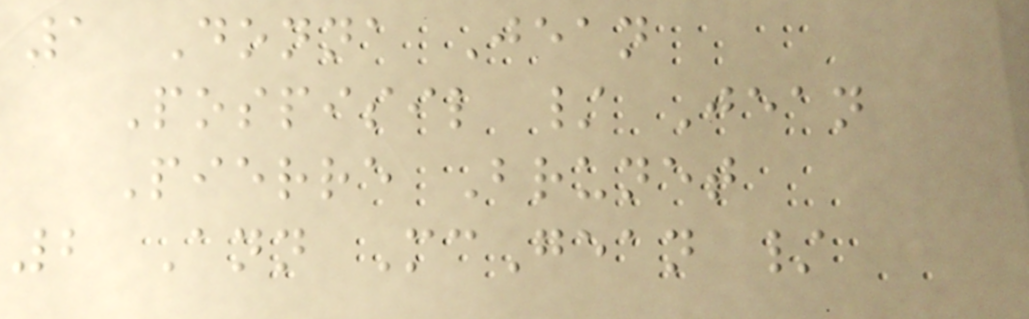1 Donna Jean
Pospisil / Jean
Pierre Brunet
2 Ann McGean /
